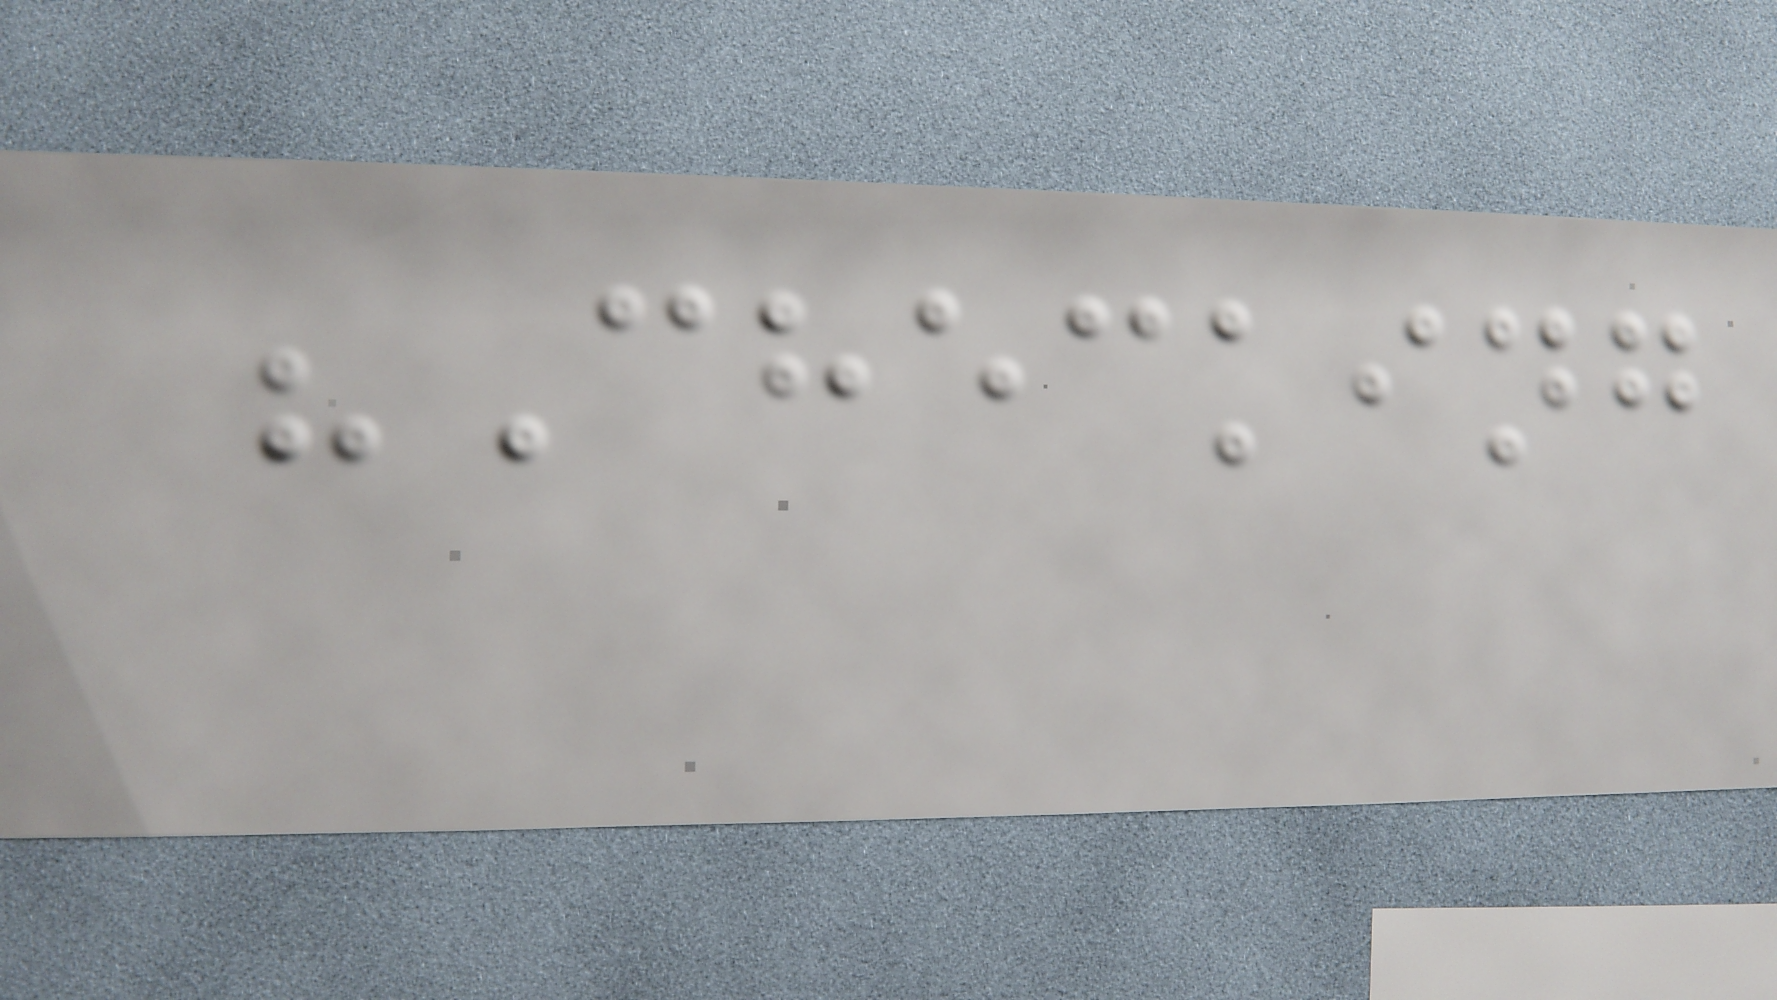"Checking
